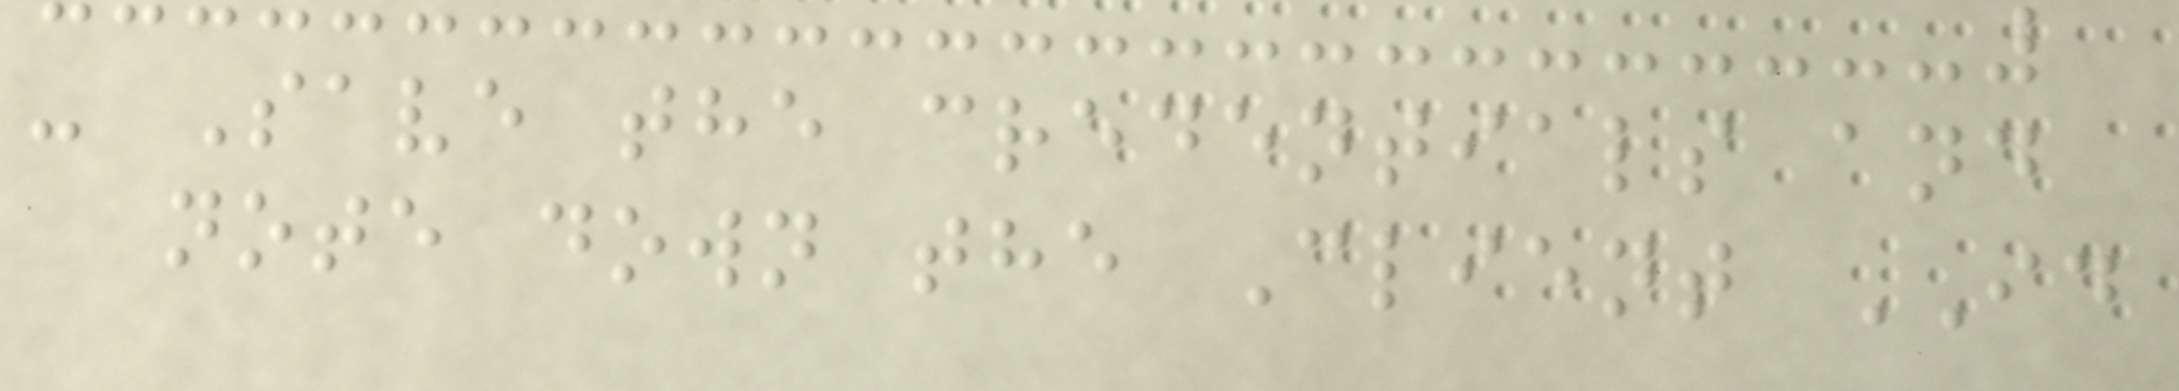- Save the credentials and
note down the Client ID
